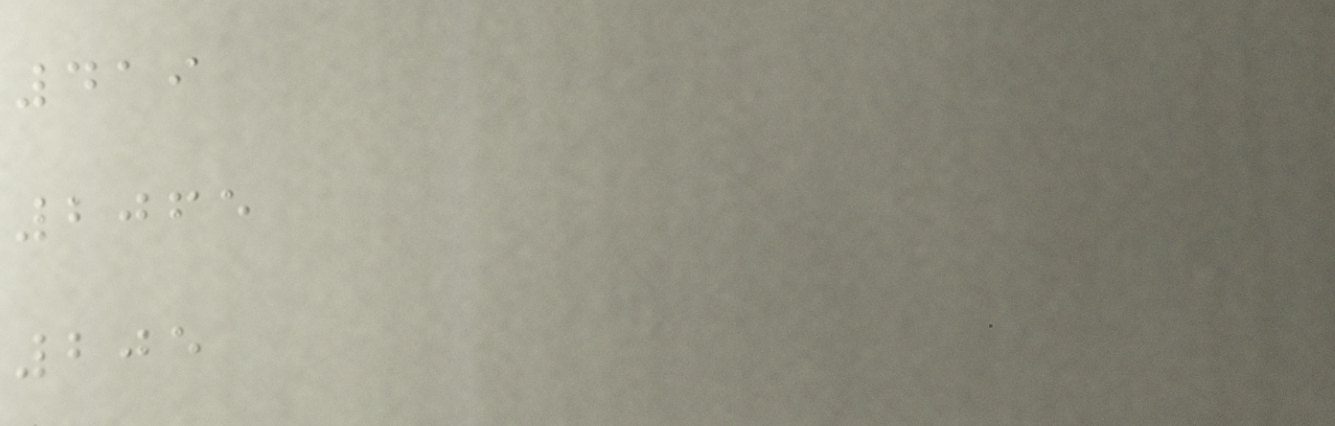419
2065
205
